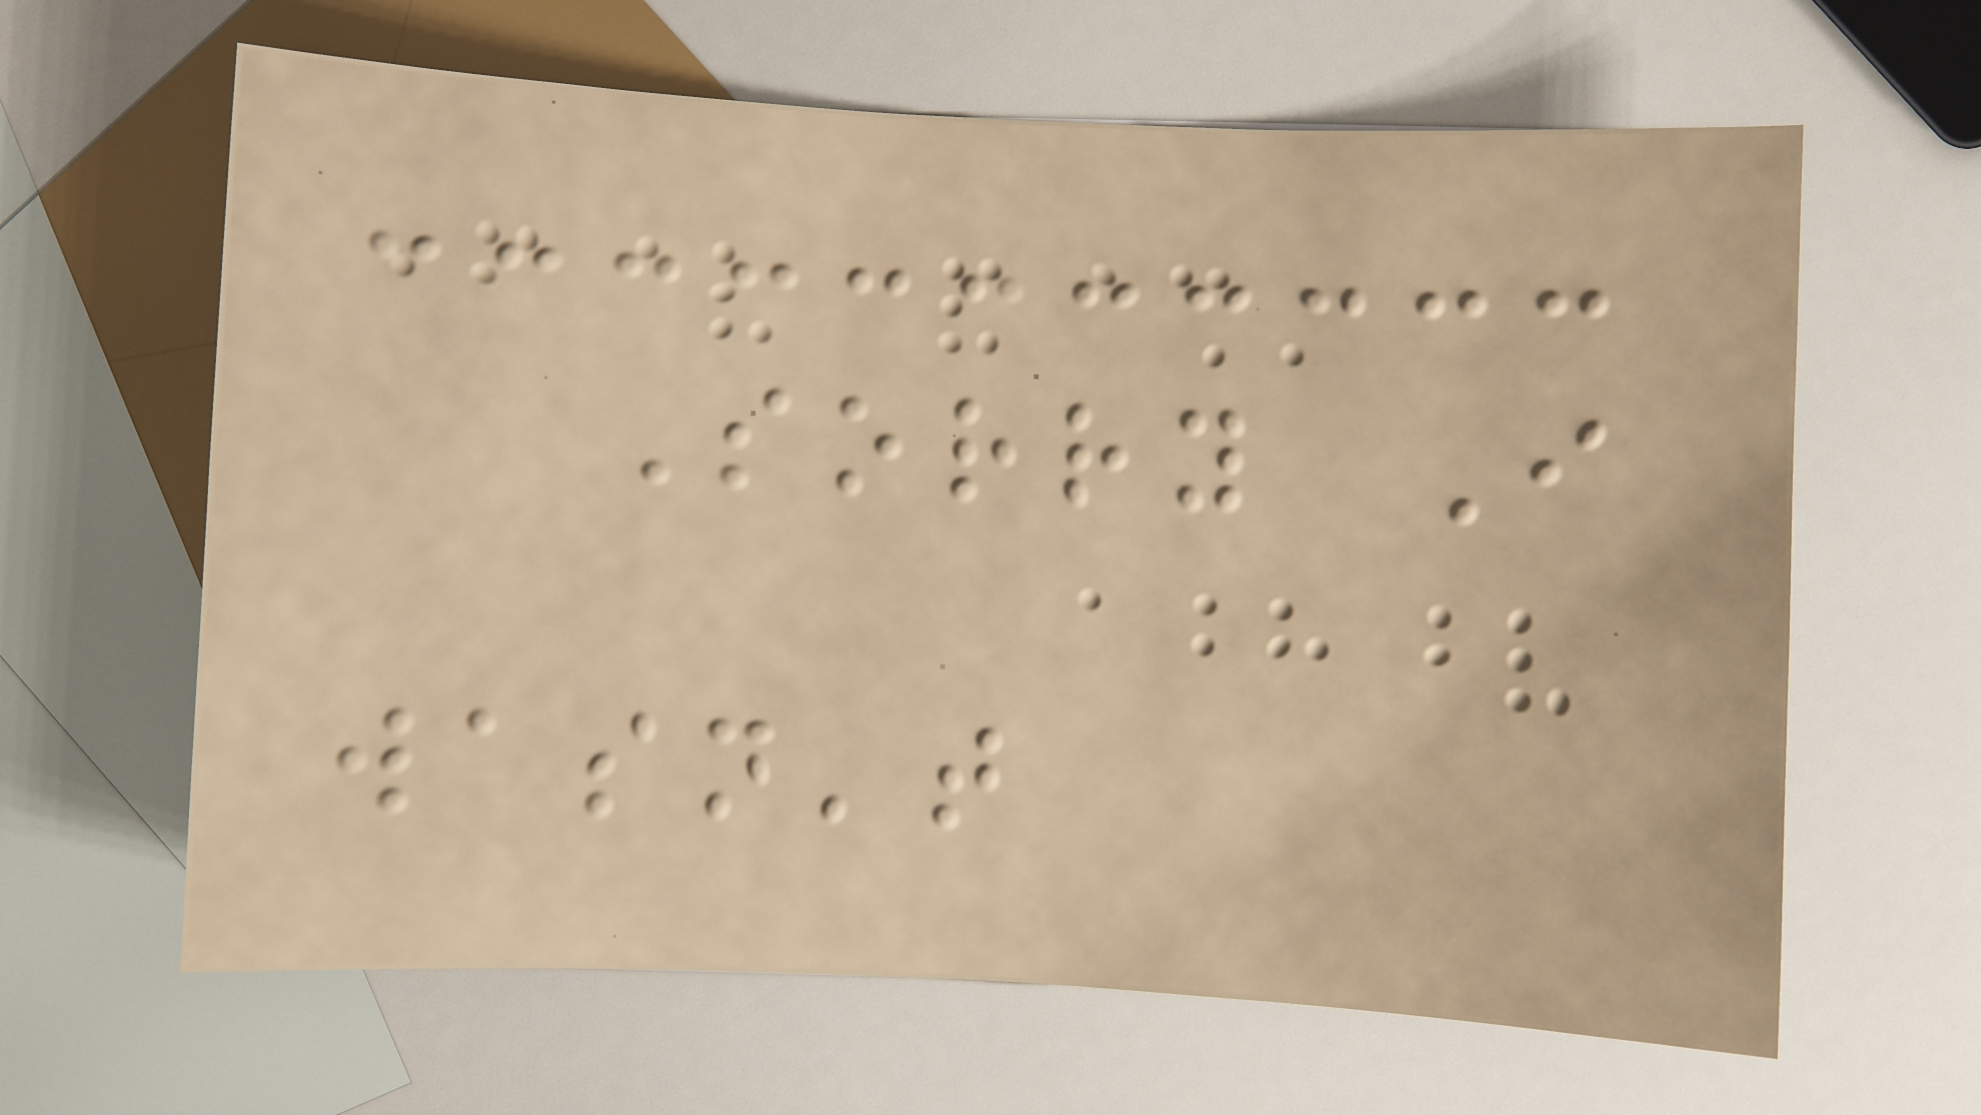Sorry I
wasn't
